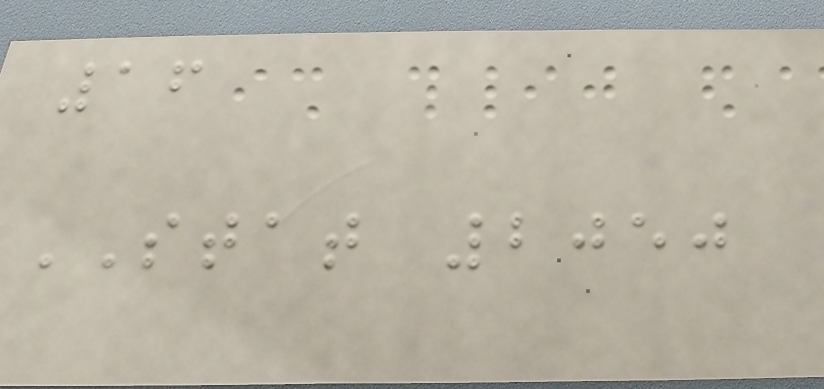16
STAT 2050
